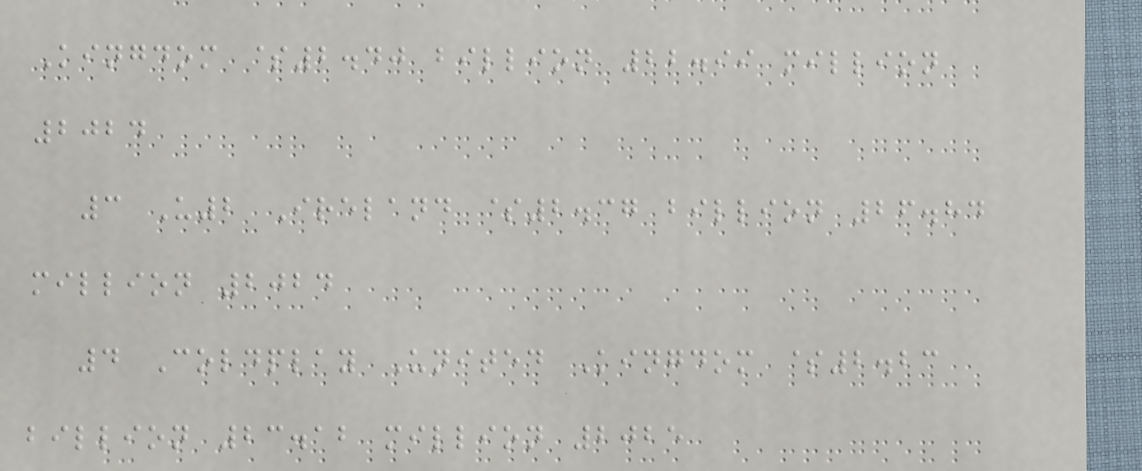Kingdom $2.40 billion 22.99 million
2024
3 U2 Ireland $2.37 billion 26.84
million 2024
4 Coldplay United Kingdom $2.23
billion 23.12 million 2025
